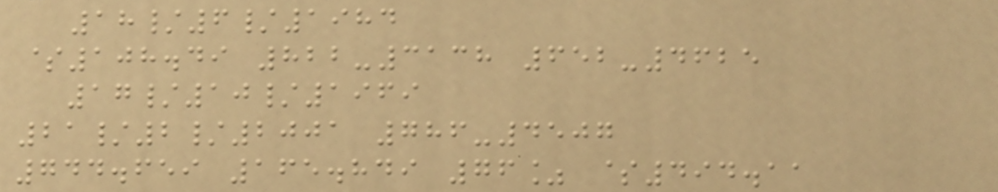18/6/1984
$108.49 822-3138 652-4625
17/10/1969
21/2/2001 786-4507
744.659 165.849 76% $494.11
